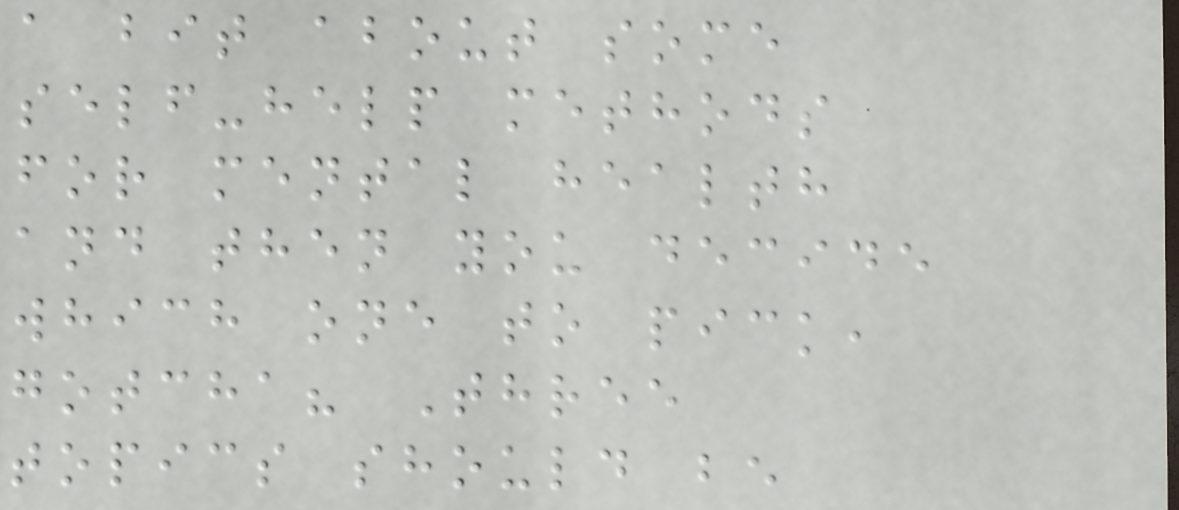a bit about some
self-help methods
for mental health
and then you decide
which one to pick,
gotcha? Three
topics should be
